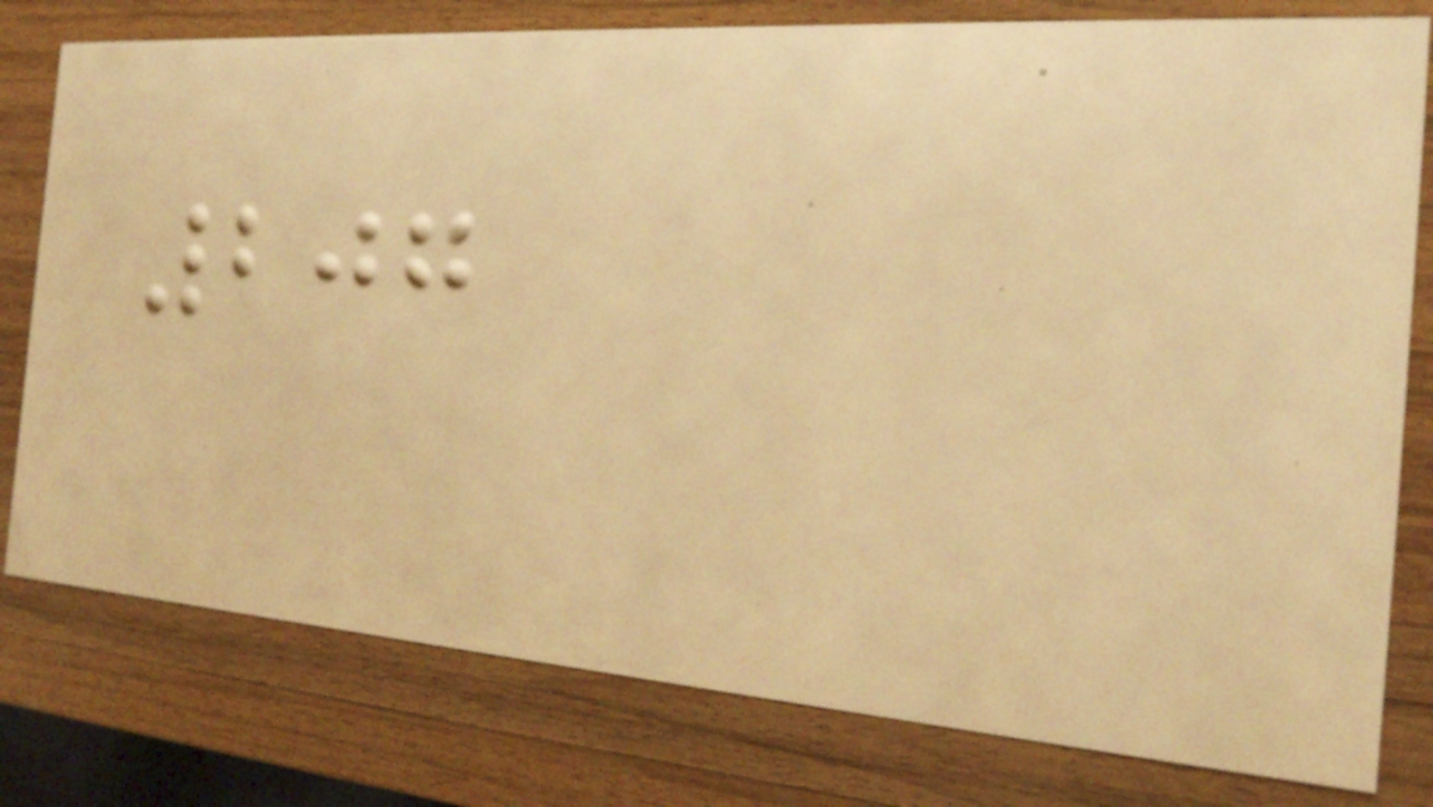207
